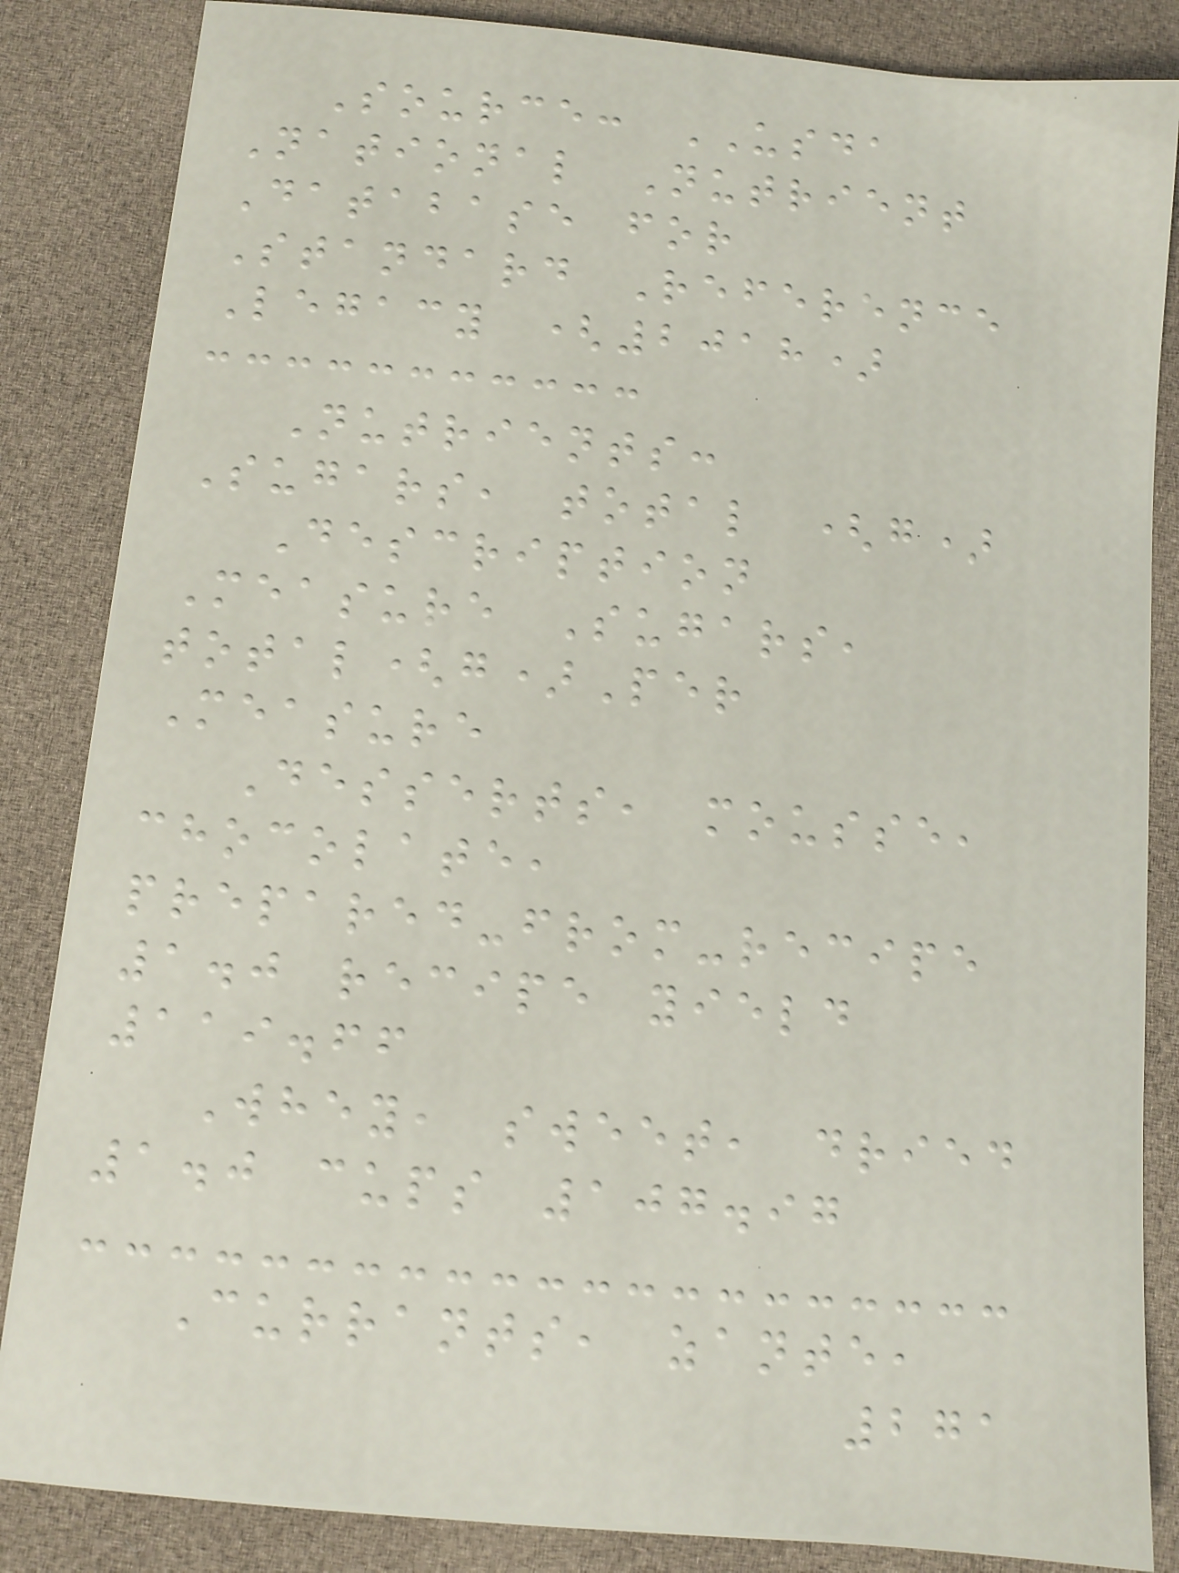Source: USDA
National Nutrient
Database for
Standard Reference
Legacy (2018)
Nutrients:
Sugars, total (g)
Description
Measure Sugars,
total(g)Per
Measure
Desserts, mousse,
chocolate,
prepared-from-recipe
1.0 recipe yield
119.66
Whey, sweet, dried
1.0 cups 107.97
Currants, zante,
271
